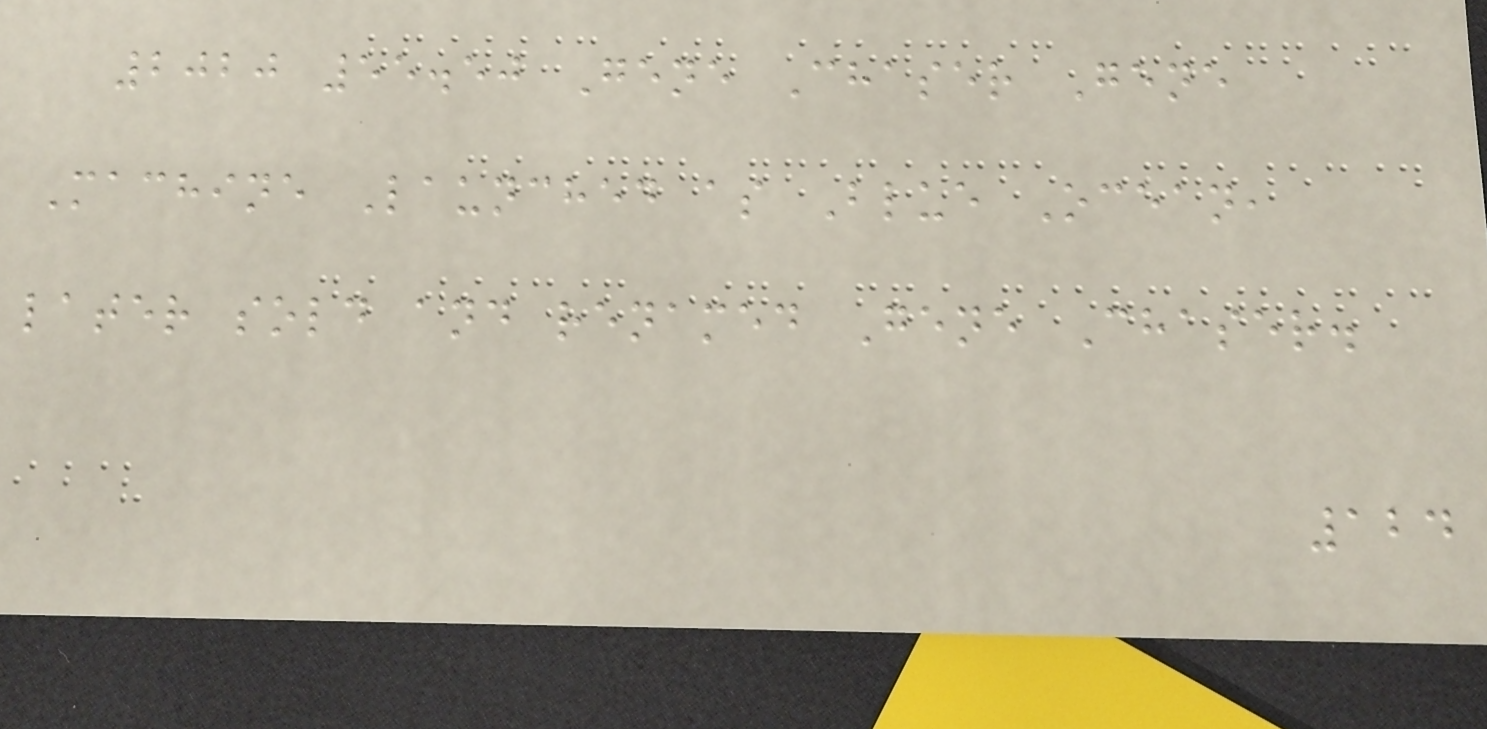2020 55.50 Gene Chaser Gene
Machine Launched as Blue Ocean,
later sold and renamed Gene Chaser.
124
